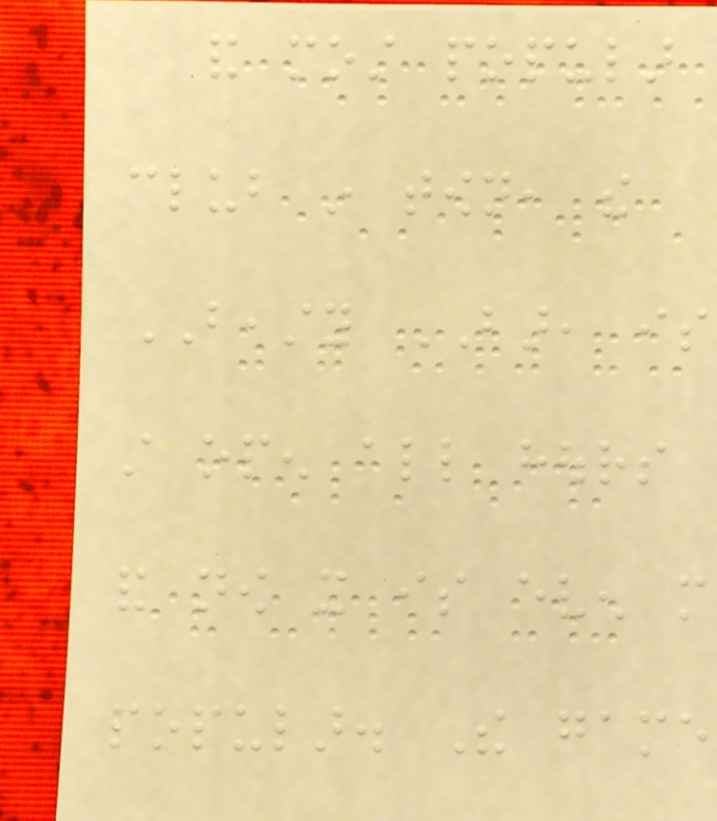and most popular
club in town, the
BEASTY BAR, is
still open all hours
and now it is even more
popular. The game
